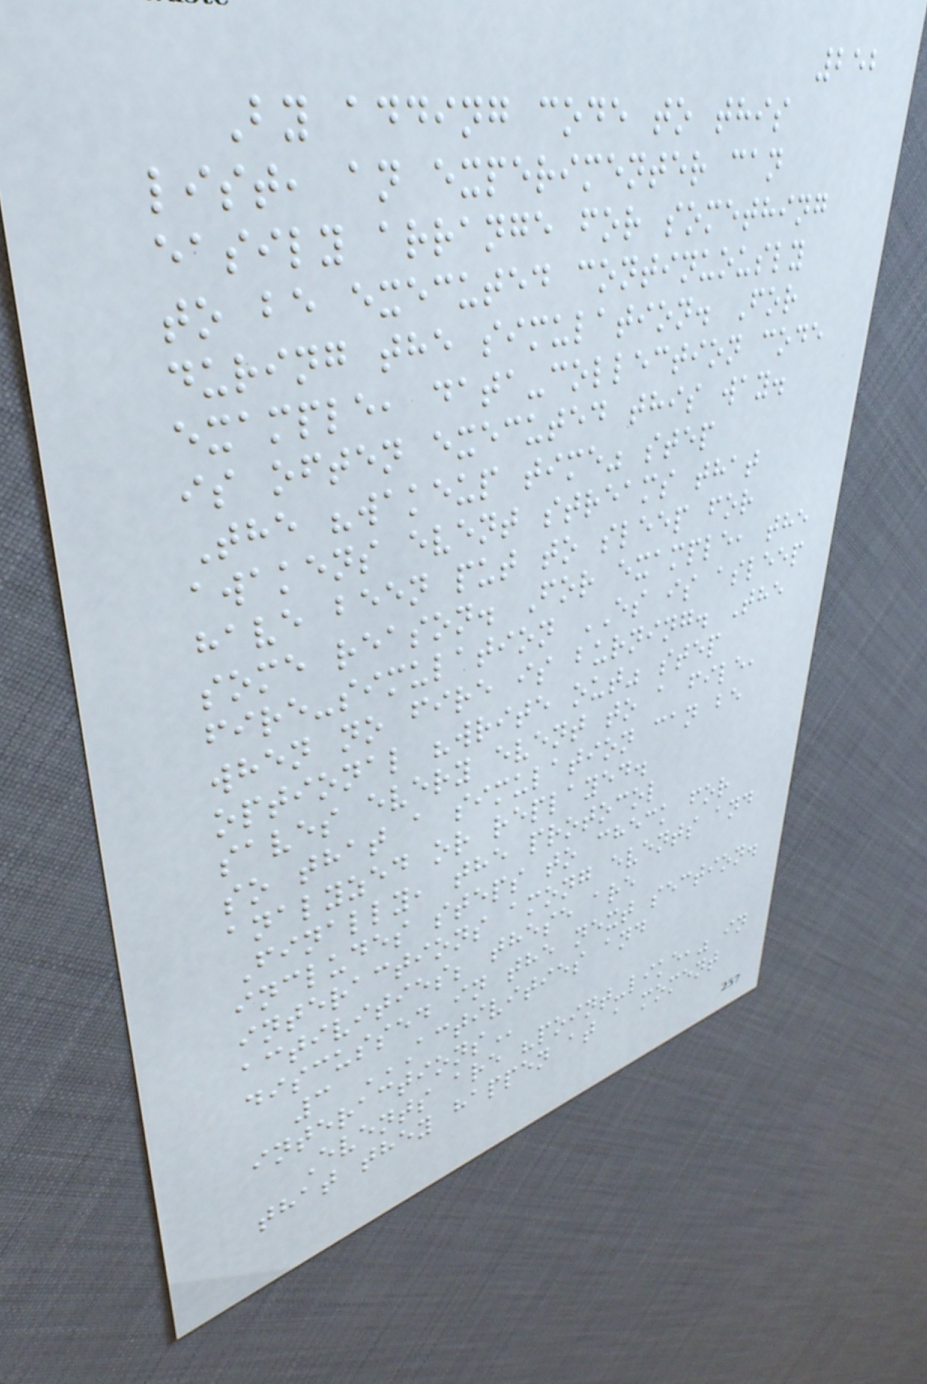252
By adding code to this
list, an experimenter can
easily arrange for something
to be executed continuously
during the simulation. For
example, data-collection code
is often executed this way.
The "wakeup time" step
awakens event streams that
have been put to sleep for
some reason. For example, the
fire-simulation ES is asleep
when no fire is burning. The
optional "write out" step
saves every event to a file,
so that a simulation can be
analyzed or replayed.
Finally, the protocol
includes steps to check for
interactions among events and
activities; these are
discussed in the next section.
3 ACTIVITIES AND
INTERACTIONS
Events are "point-like," in
that they happen at a moment
